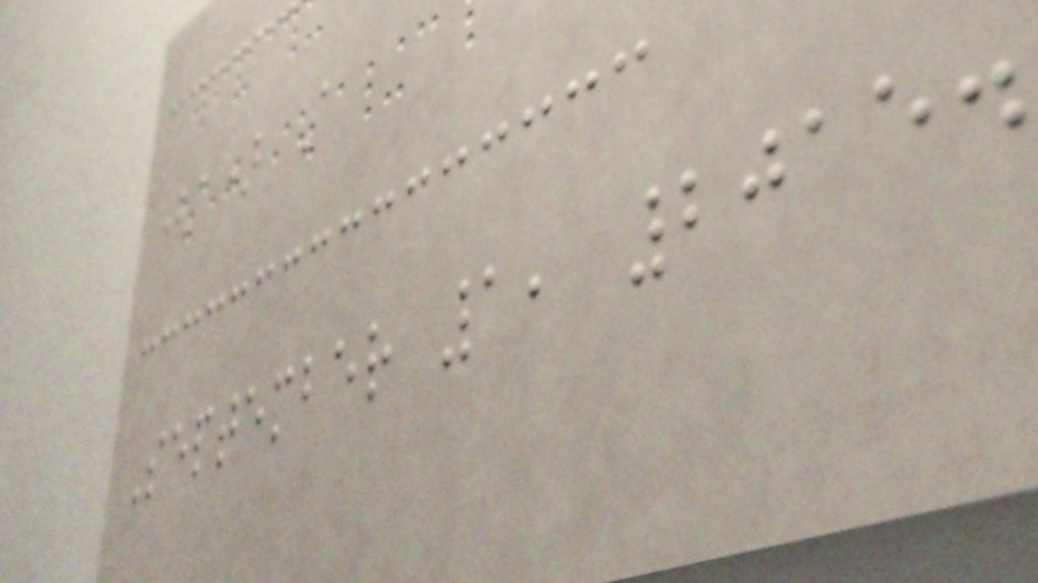(a) A
September 1, 2015.
